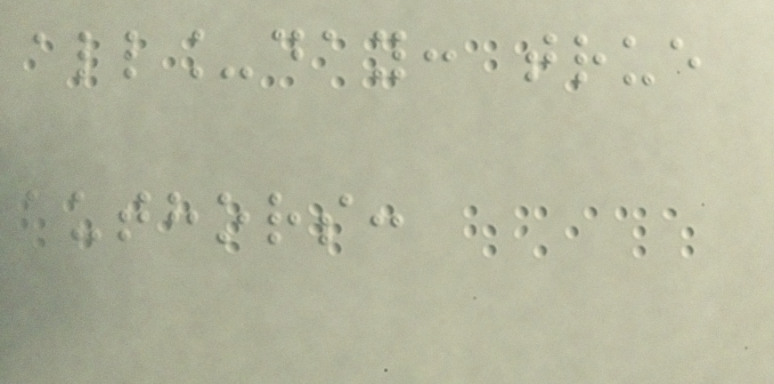all_day: true
authors:
